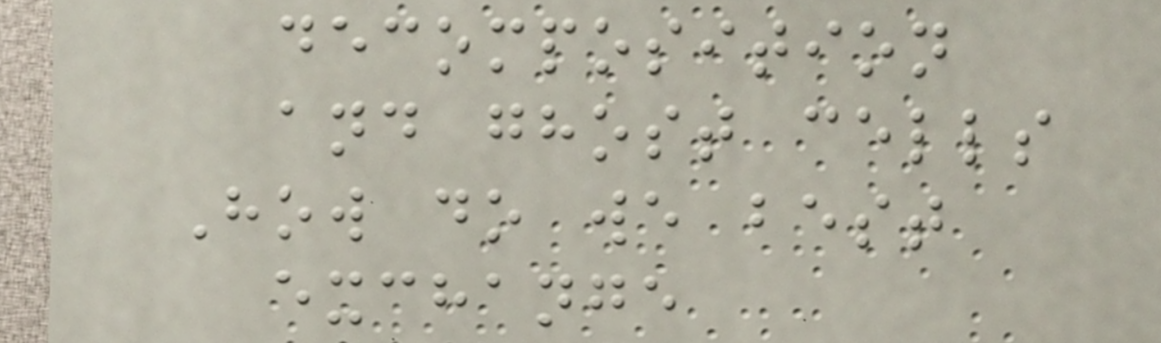decomposition
and ghost cells
How do we best
exchange
